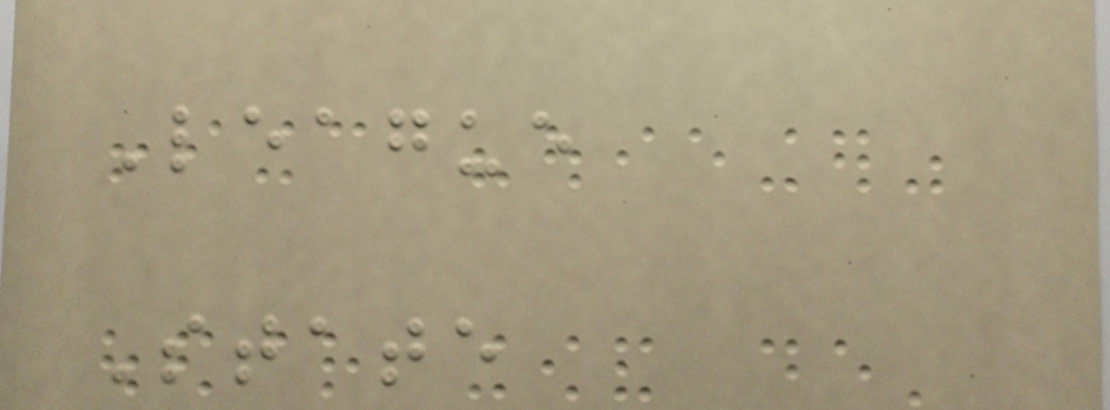League
State
